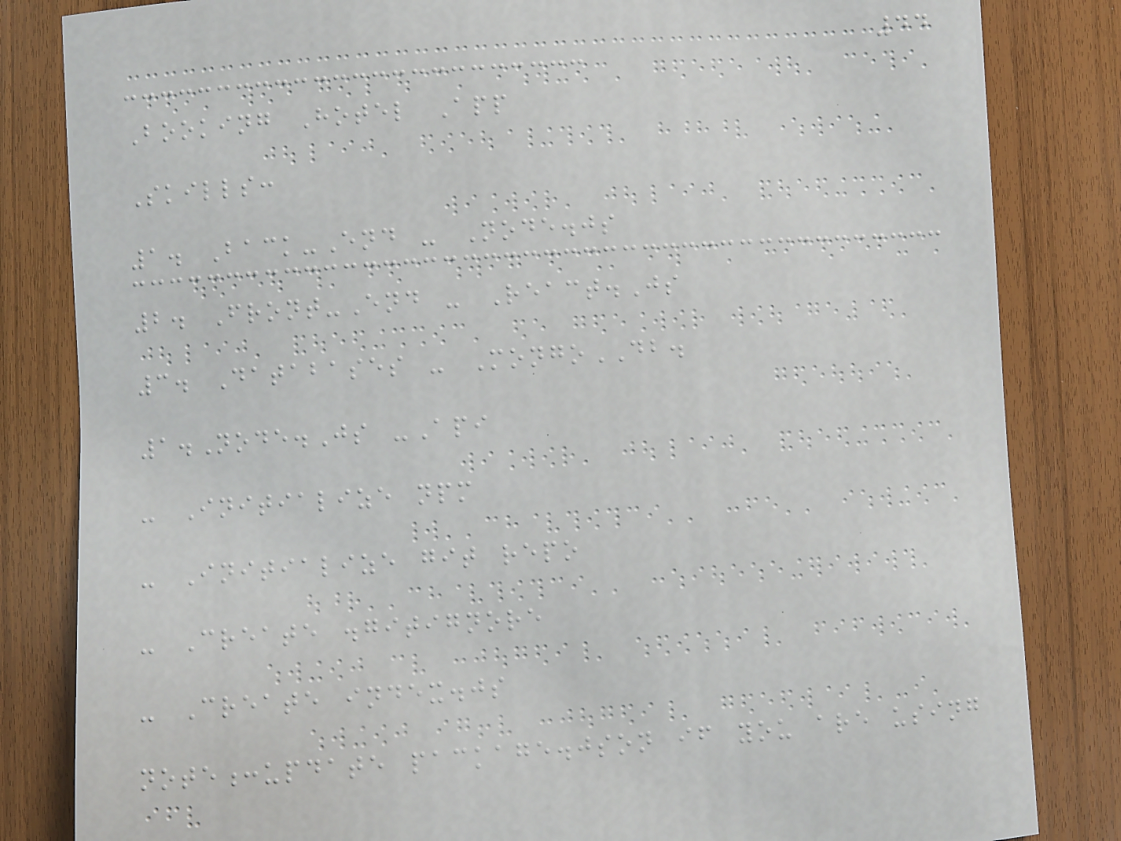44
Booking Hotel App
Skills:
1. Back-End - Node.js
2. Front-End - React.Js
3. Databases - MongoDB.
1.Node.Js -Api
- Initialize npm
- Initialize git repo
- Create .gitignore
- Create index.js
note:update package.json if you are using
